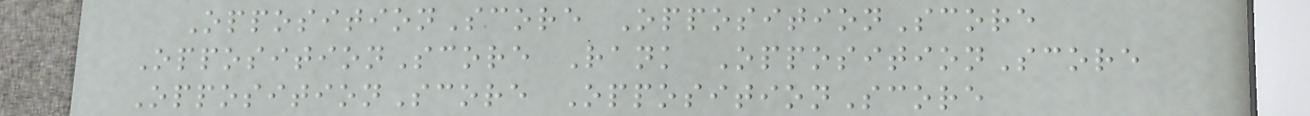OppositionScore OppositionScore
OppositionScore Rank OppositionScore
OppositionScore OppositionScore
